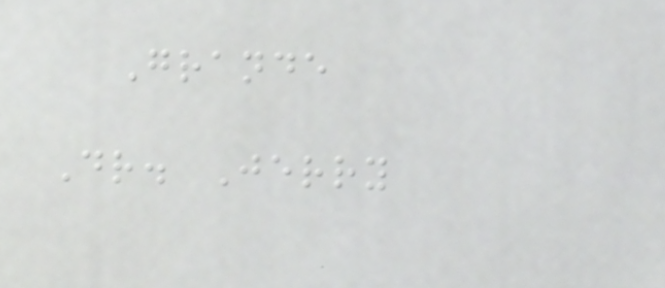Grande
Dr. Jerry
